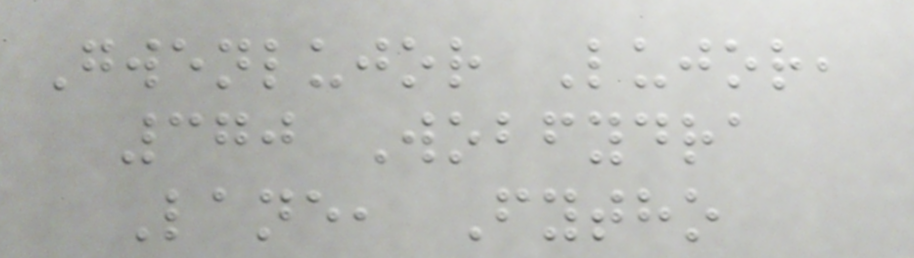Gwenlujor Lujor,
370 Wobfydra
Lane, Fytho
